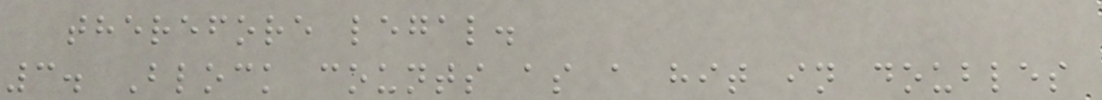therefore legal.
3. Block counts as a hit in doubles
